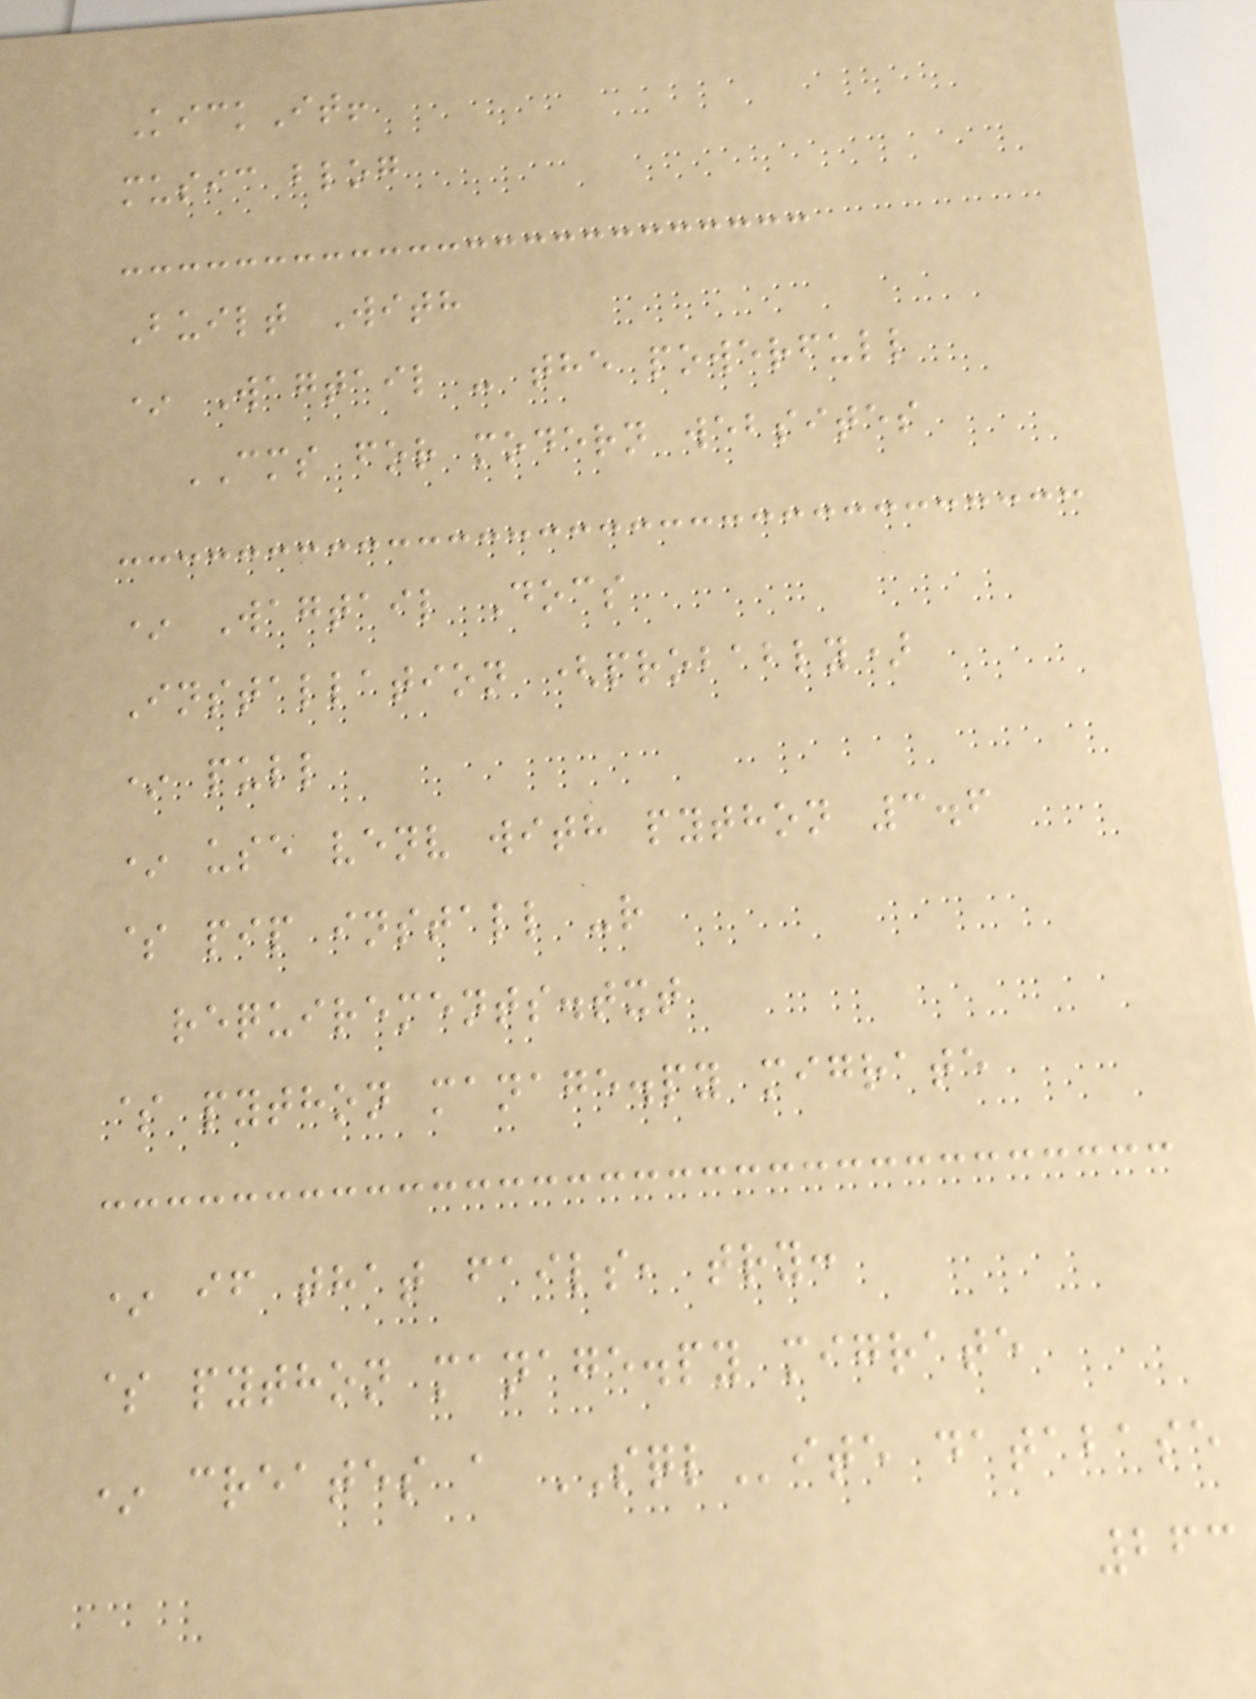KickIt!
music blog
Built With
* Wagtail - the powerfull
CMS for modern websites
* Wagtail Docs
Installation (probably)
* pull
* use venv with python 3.6
$ pip install -r
requirements.txt
$ python manage.py migrate
* if that fails, try:
$ python manage.py migrate
* creates a SQLite database
263
